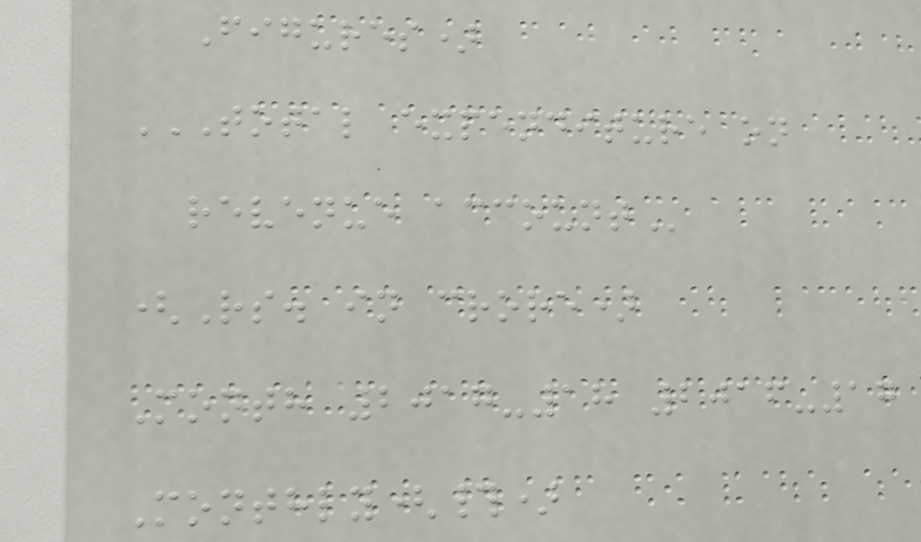Figures)
TOTAL EXPENDITURE ON
REVENUE ACCOUNT
(Rs. in crore)
Month 2017-18 2016-17
Monthly(#)
